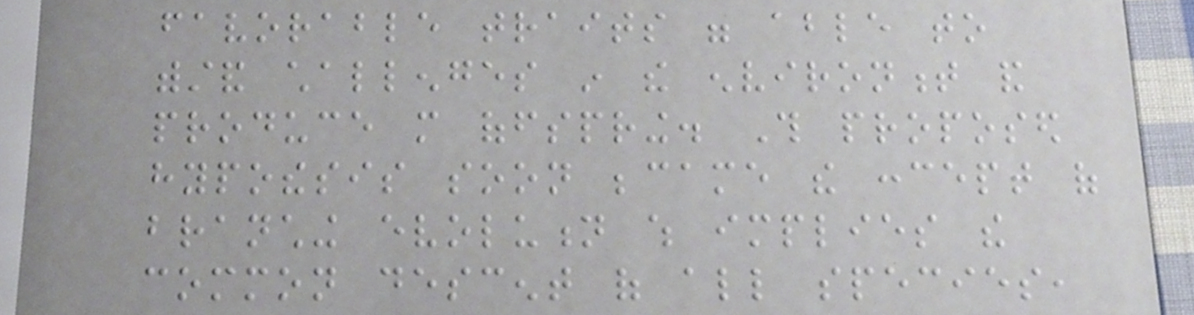favorable traits were able to
withstand challenges in the environment and
produce more offspring. This proposed
hypothesis soon became the concept of
branching evolution which implies the
common descent of all species,
